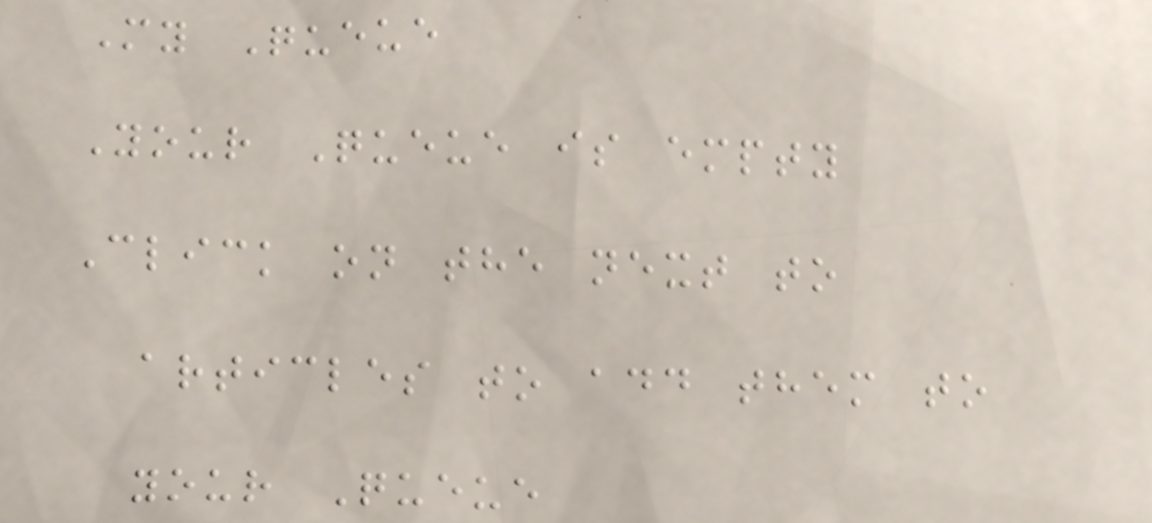My Queue
Your Queue is empty
Click on the next to
articles to add them to
your Queue
